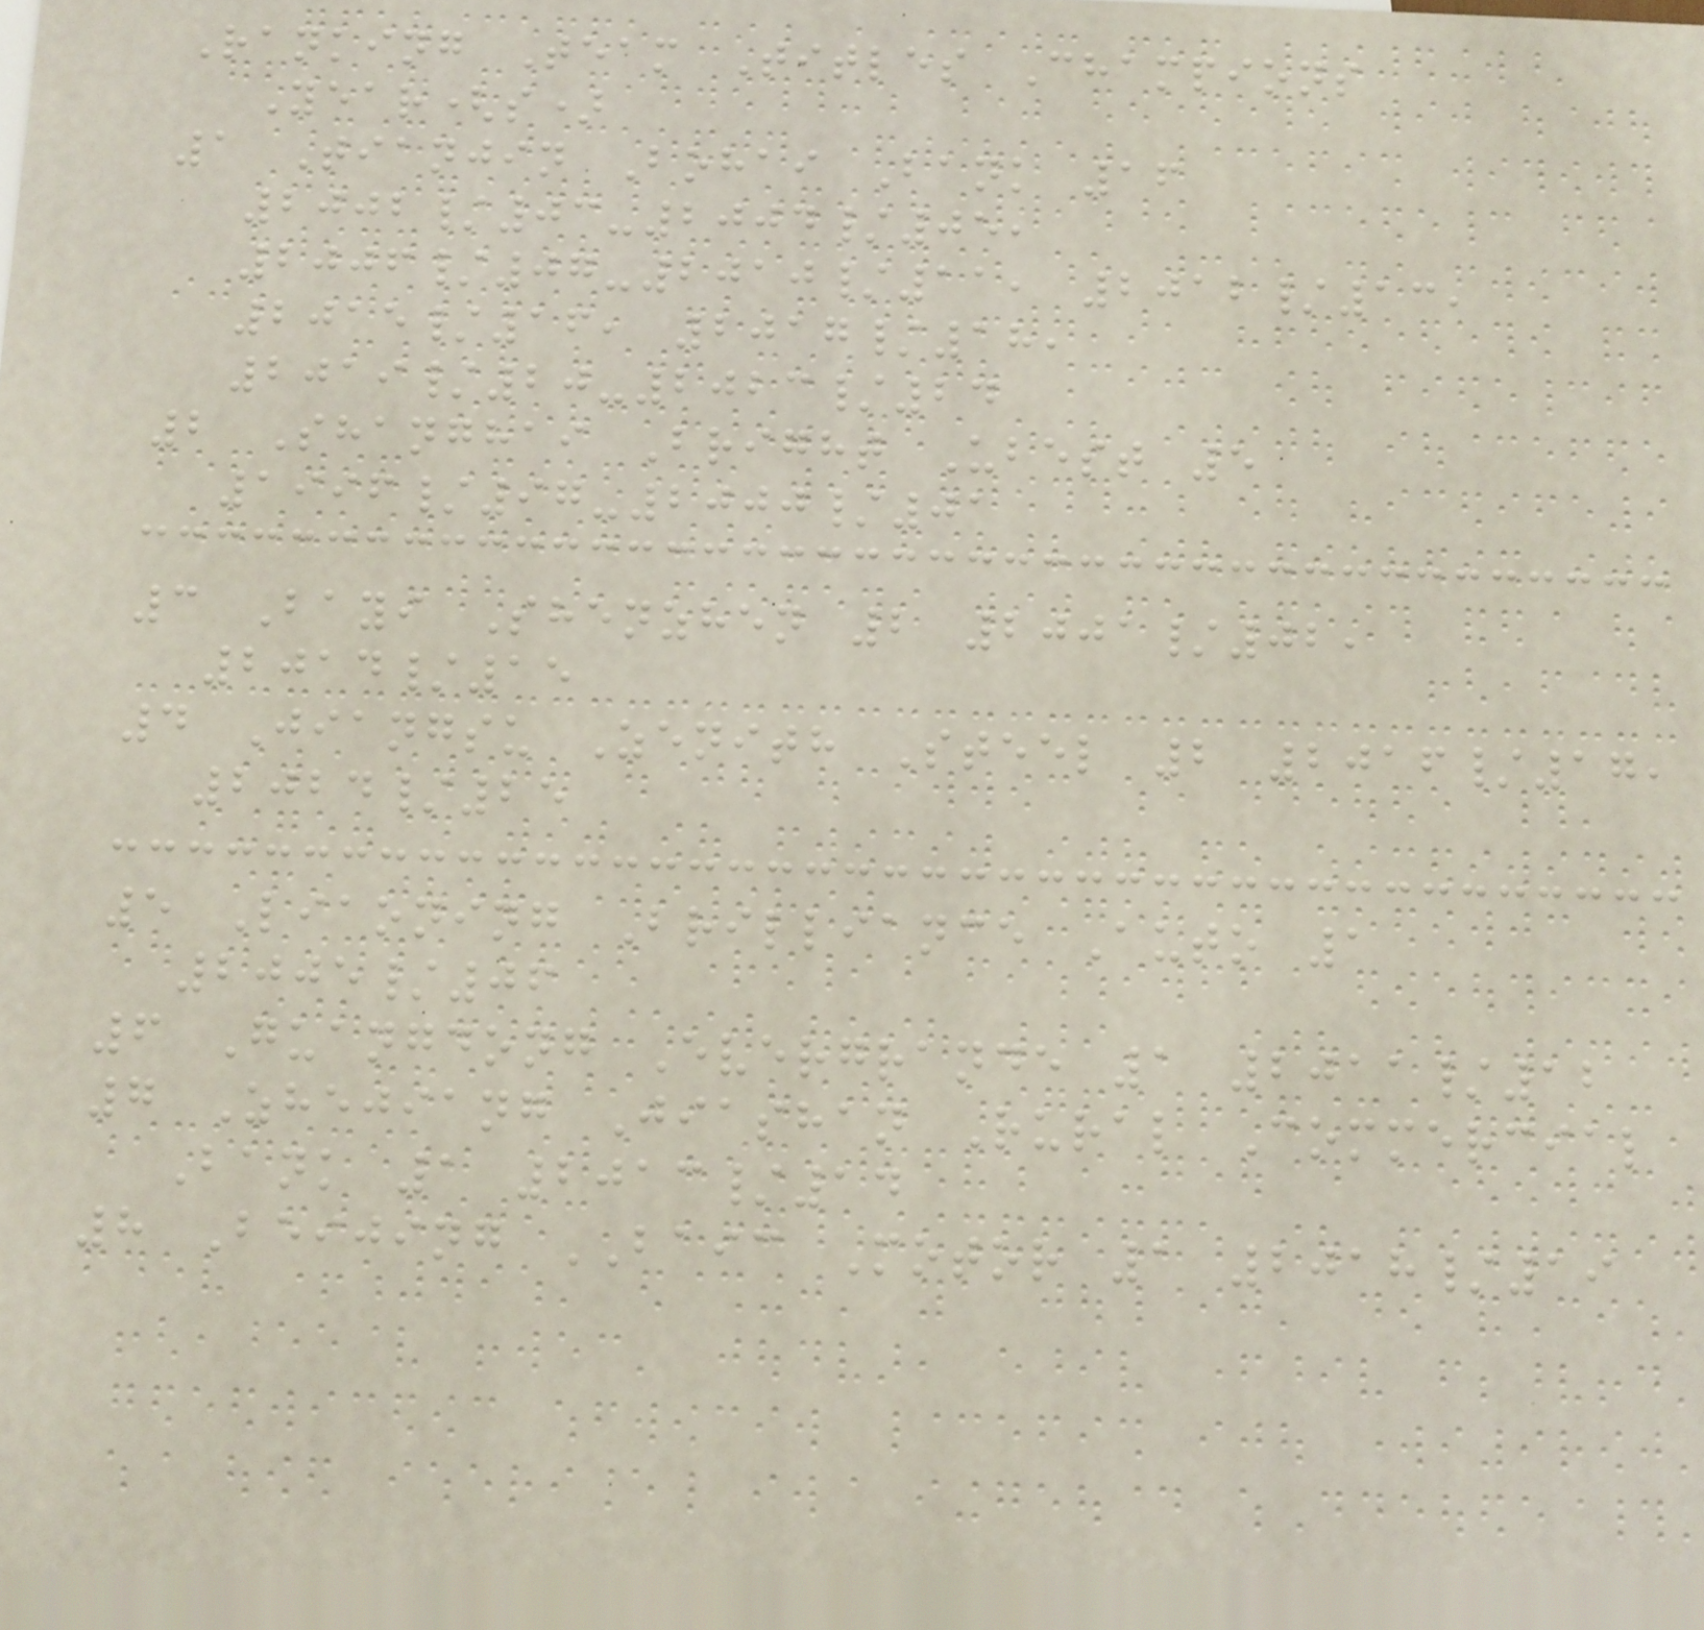Ranking Team Titles Champions
Year(s)
1 Tianjin Bohai Bank 16
2002/03-2004/05,
2006/07-2010/11, 2012/13,
2015/16, 2017/18,
2019/20-2023/24
2 Shanghai Bright Ubest 5
1996/97-2000/01
3 Bayi Shenzhen 2 2001/02,
2014/15
4 Jiangsu Zenith Steel 2 2016/17,
2024/25
5 Liaoning Brilliance Auto 1
2005/06
6 Guangdong Evergrande 1 2011/12
7 Zhejiang Jiashan Rural Commercial
Bank 1 2013/14
8 Beijing BAIC Motor 1 2018/19
